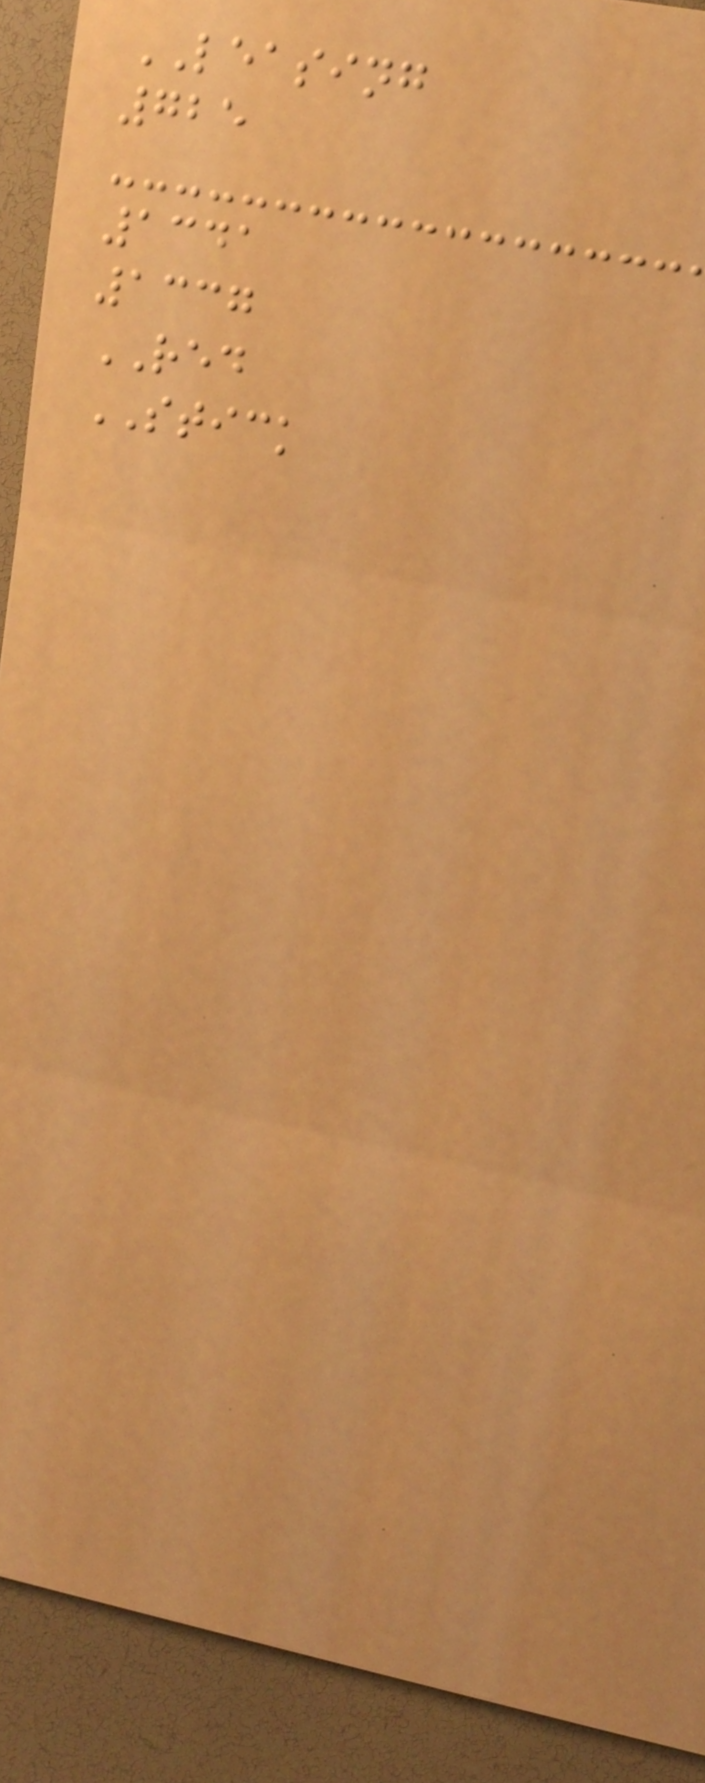LEASING
725
1341
1337
RED
STICK
